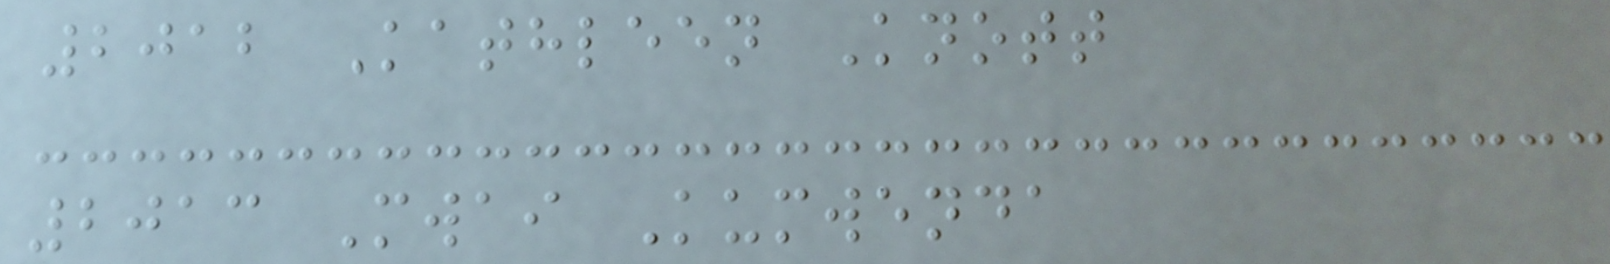2012 Kathleen Knott
2013 Mwai Kumwenda
